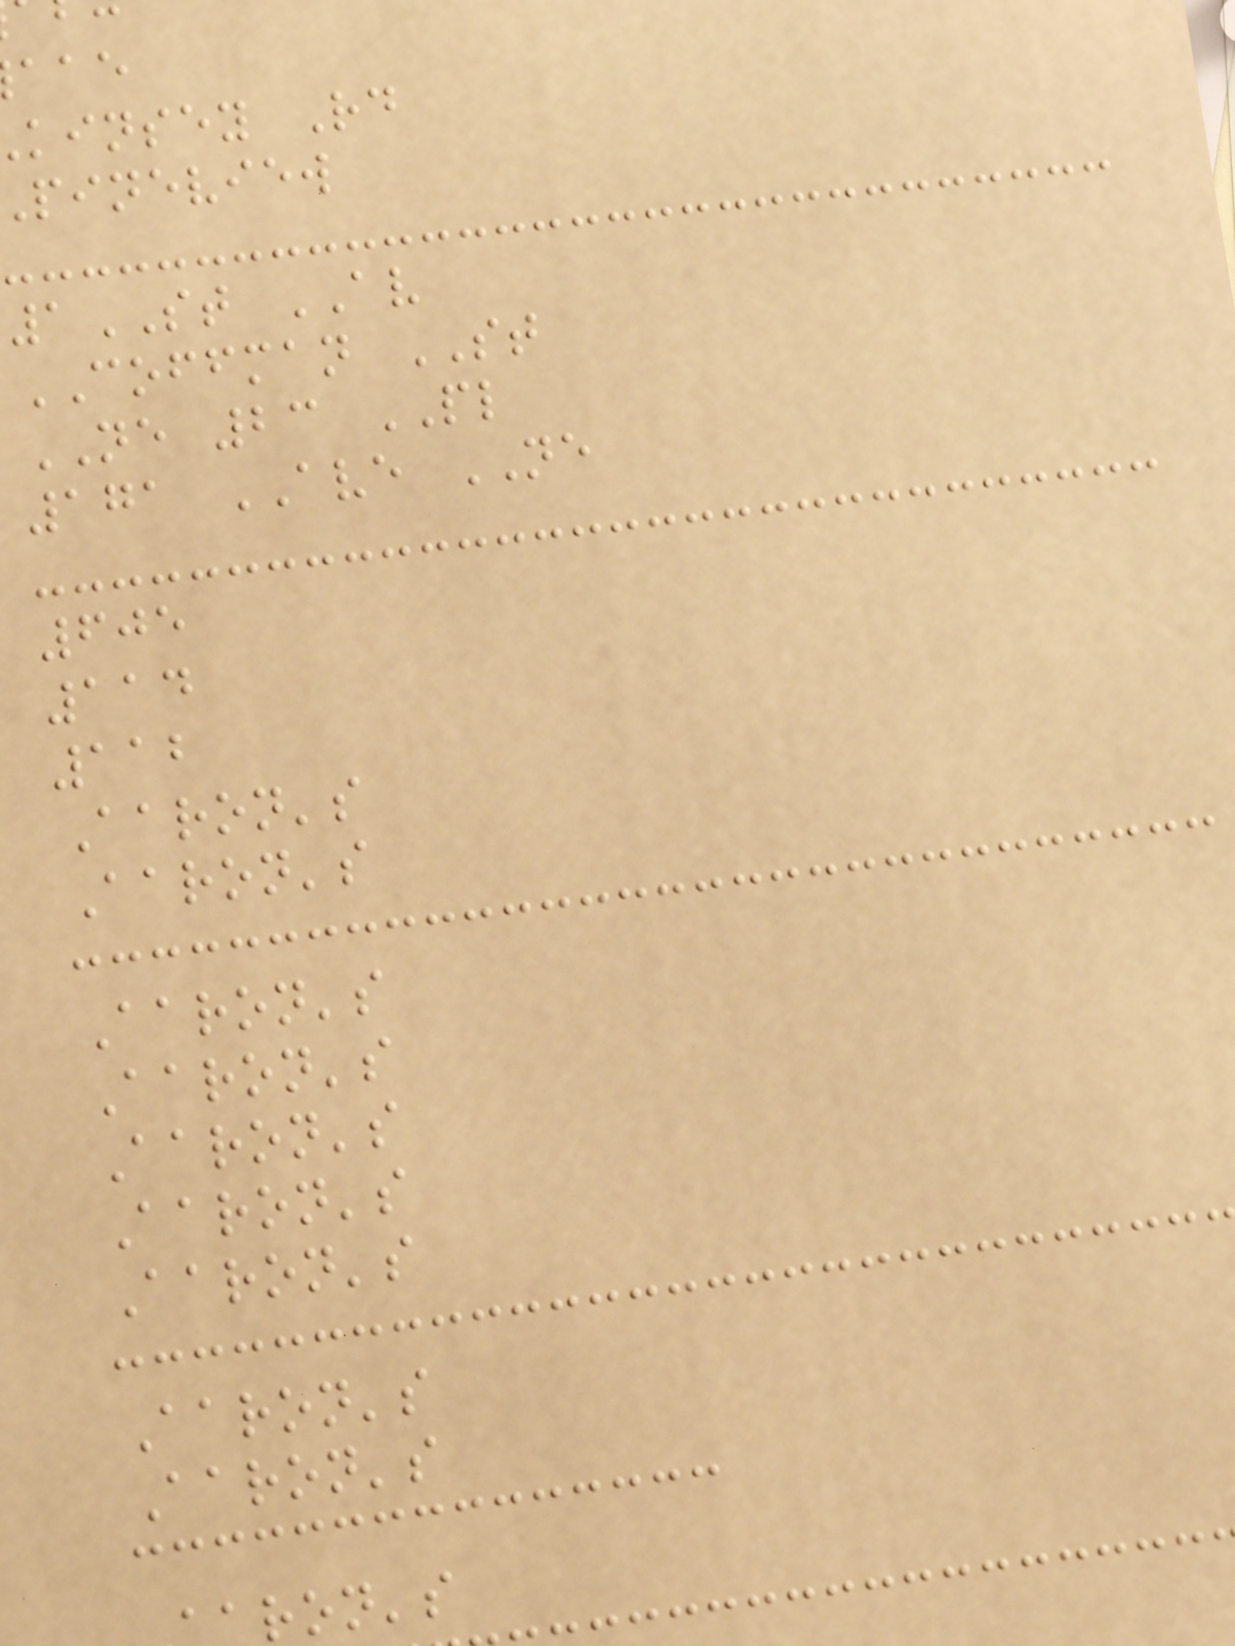kinsey Rd
pineview
1ST AV
COFFMAN ST
NE 23 PL
171 AVE NE
605
114
112
Aaron's
Aaron's
Aaron's
Aaron's
Aaron's
Aaron's
Aaron's
Aaron's
Aaron's
ron's
